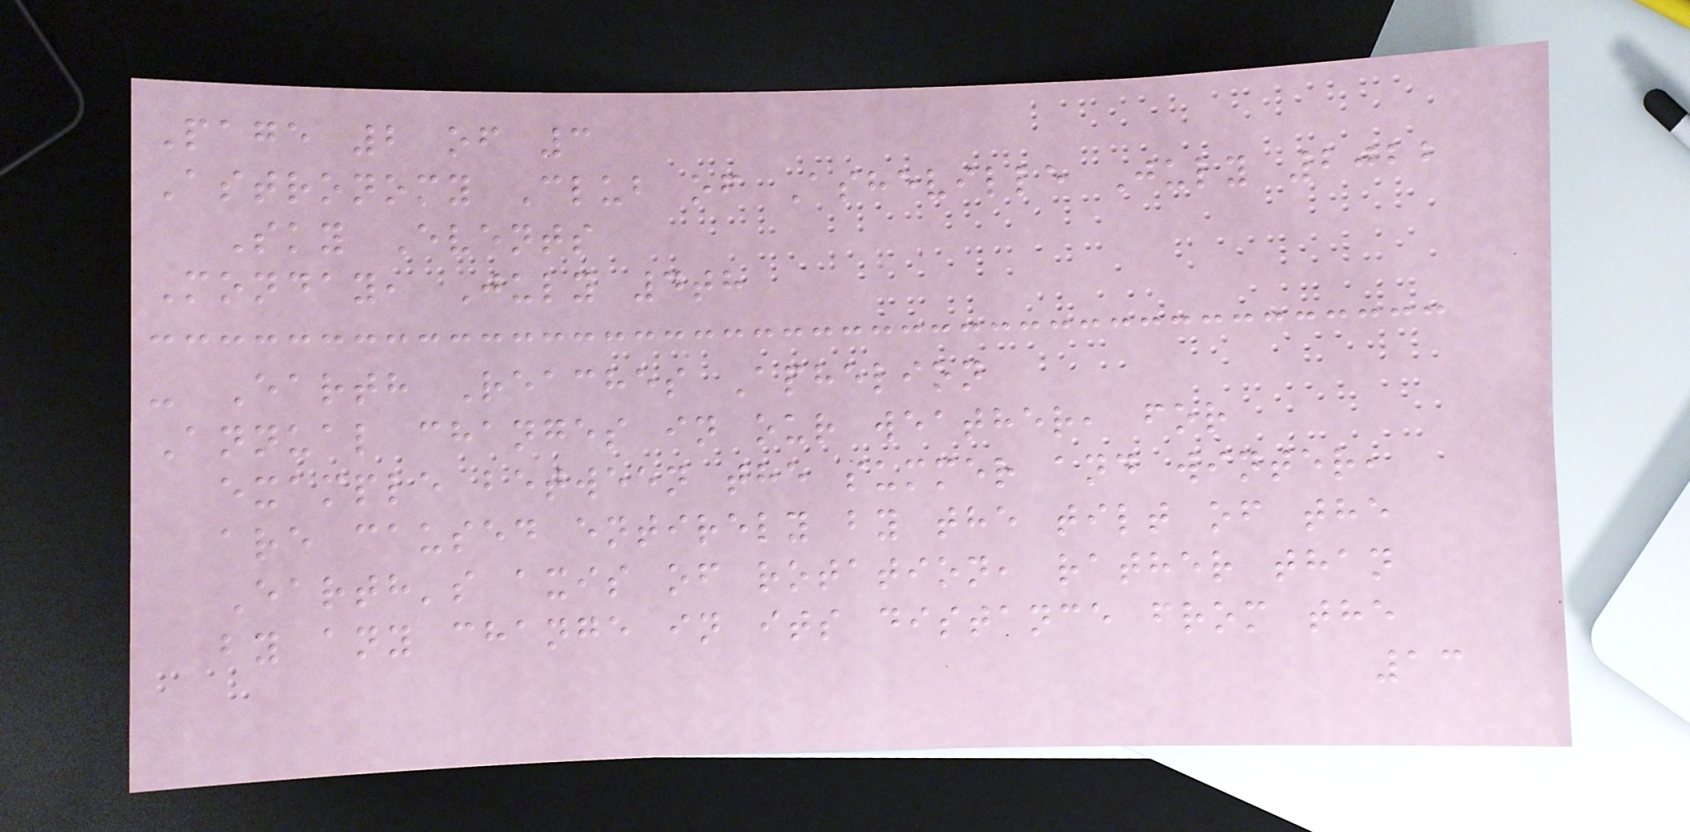Page 2 of 3
Astronomy Club of Asheville July 2022
Sky Events
Monday, July 4th
- Earth Reaches Aphelion
Annual changes in our weather, for
example between the summer and winter,
are caused entirely by the tilt of the
Earth's axis of rotation, rather than
by any change in its distance from the
13
